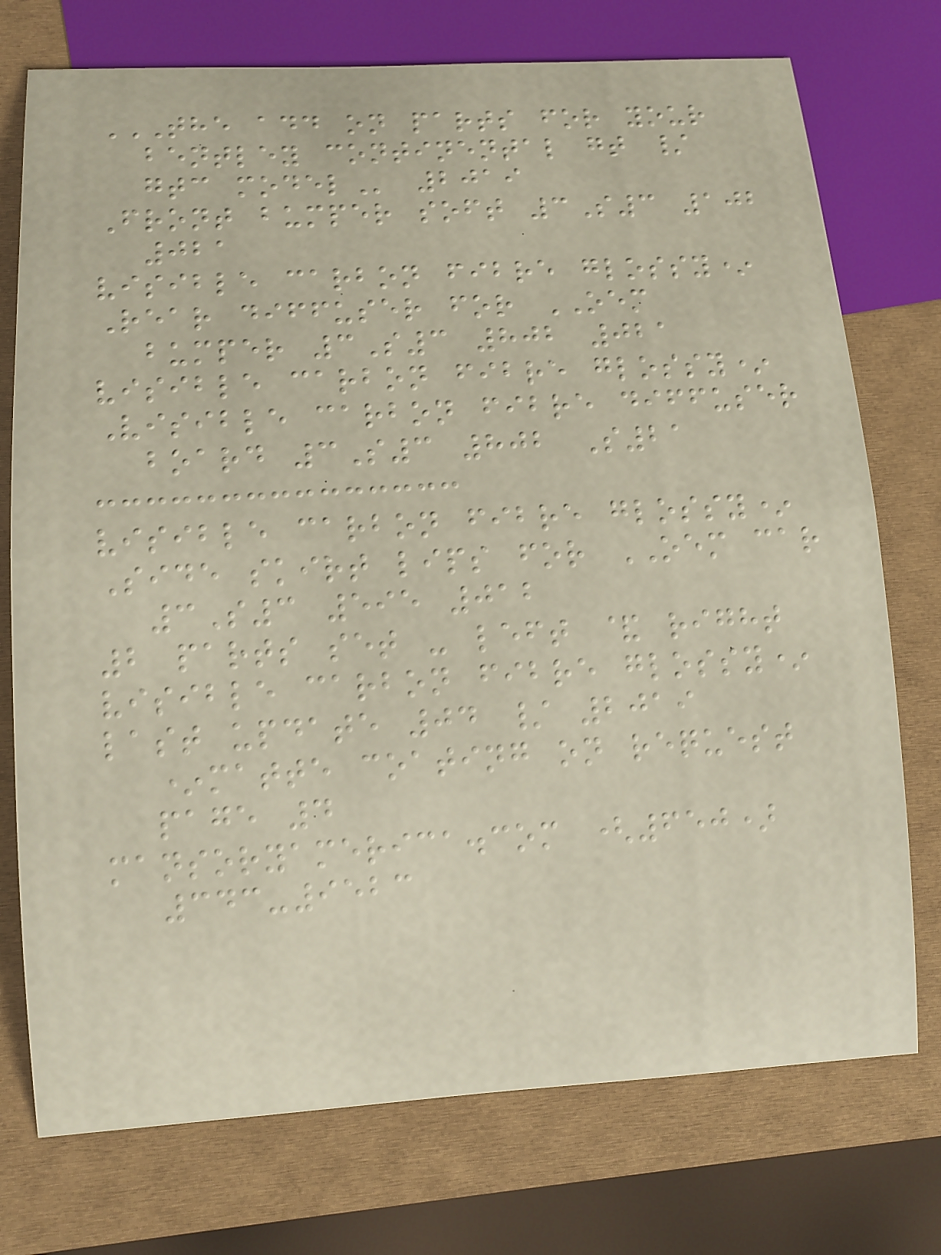THE ADD ON PARTS FOR YOUR
BENTLEY CONTINENTAL GT /
GTC MODEL 2019
Front bumper soft 3S3 102
021
visible carbon fibre glossy*
Rear diffuser for OEM
bumper 3S3 802 021
visible carbon fibre glossy*
Visible carbon fibre diffuser
board 3S3 802 S21
visible carbon fibre glossy*
Side skirt lips for OEM car
3S3 595 012
2 parts set - left & right
visible carbon fibre glossy*
last update 04 / 2019
*matte coating on request
page 4
mansoryamerica.com (650)
343-9523
